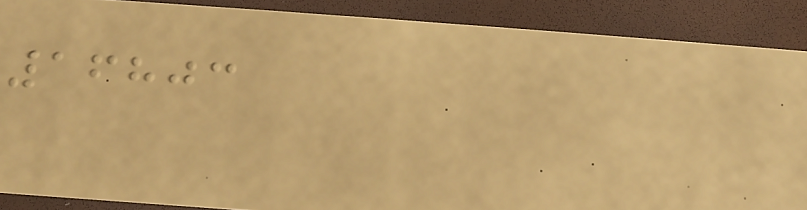16803
